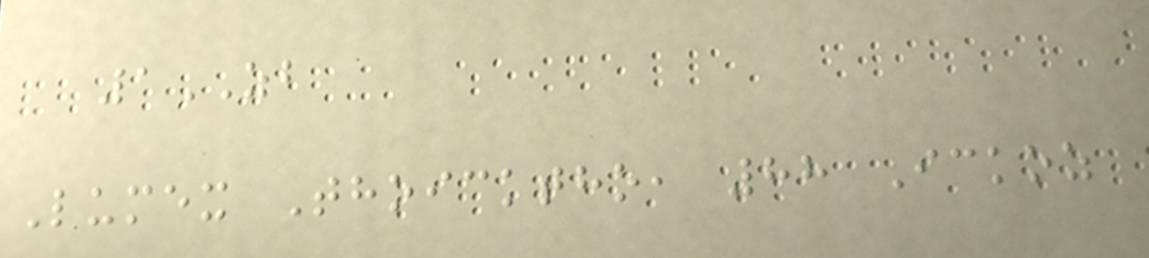1ZB
Lumex Thoicktho, 88 Ickoz
